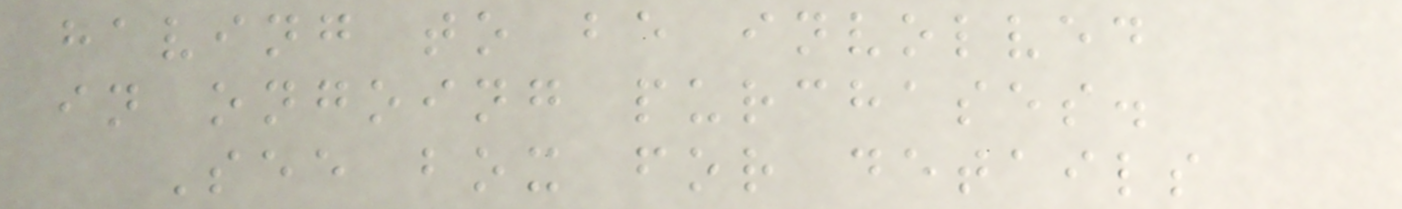having to be involved
in ongoing purchases.
See box for details
